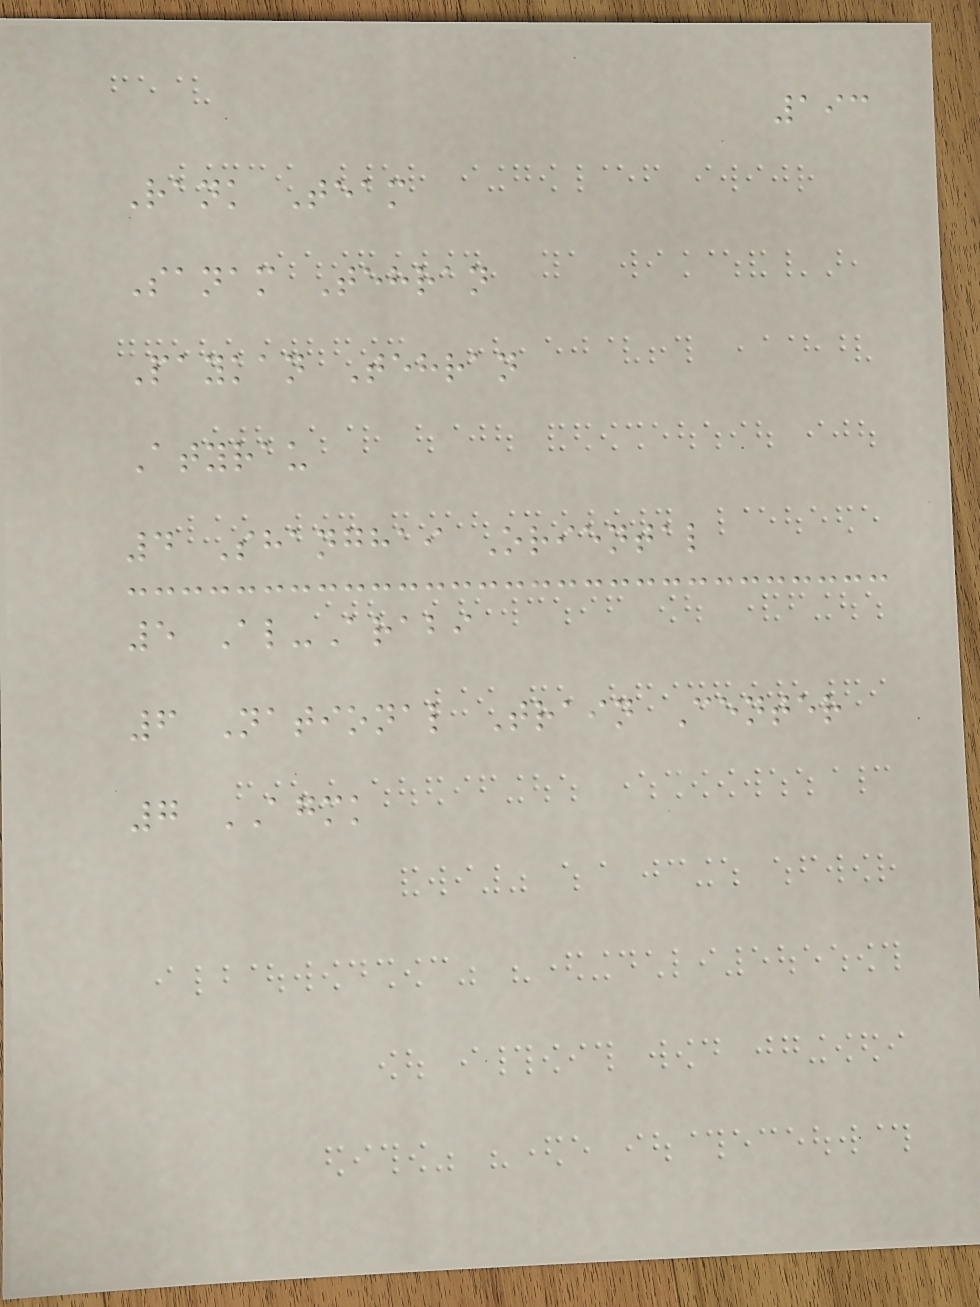193
Rank Team
Sanam Tehran
Paykan Tehran
Atyrau
4 Shanghai Oriental
5 Al-Arabi
6 National Train Center
7 AGMK
